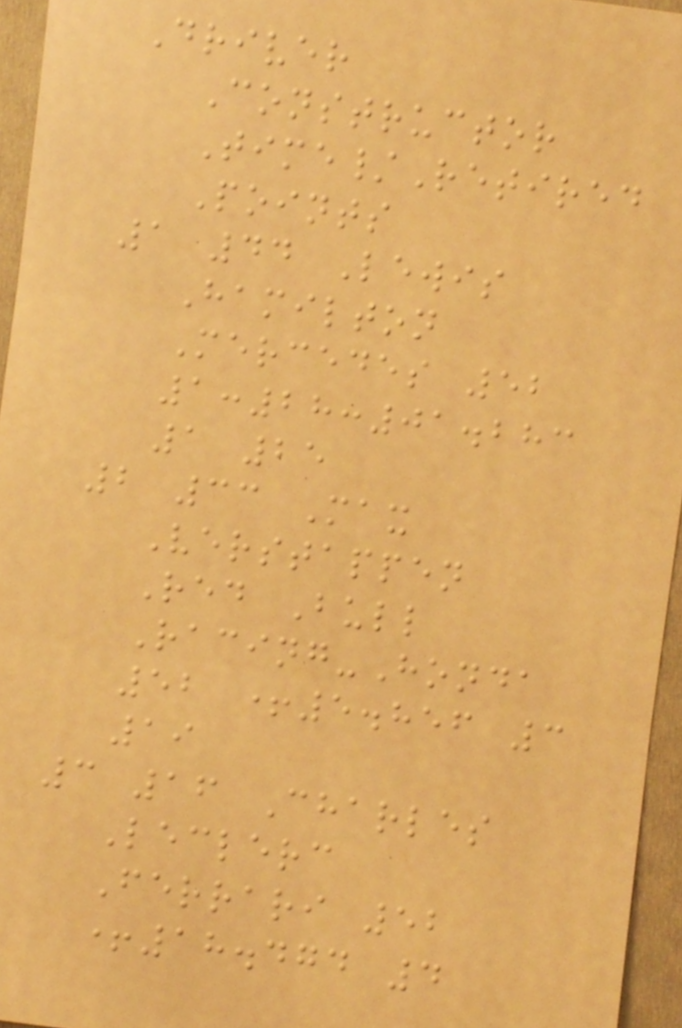Driver
Constructor
Time/Retired
Points
1 44 Lewis
Hamilton
Mercedes 52
1:28:01.283
1 25
2 33 Max
Verstappen
Red Bull
Racing-Honda
52 +5.856 3
19
3 16 Charles
Leclerc
Ferrari 52
+18.474 4
